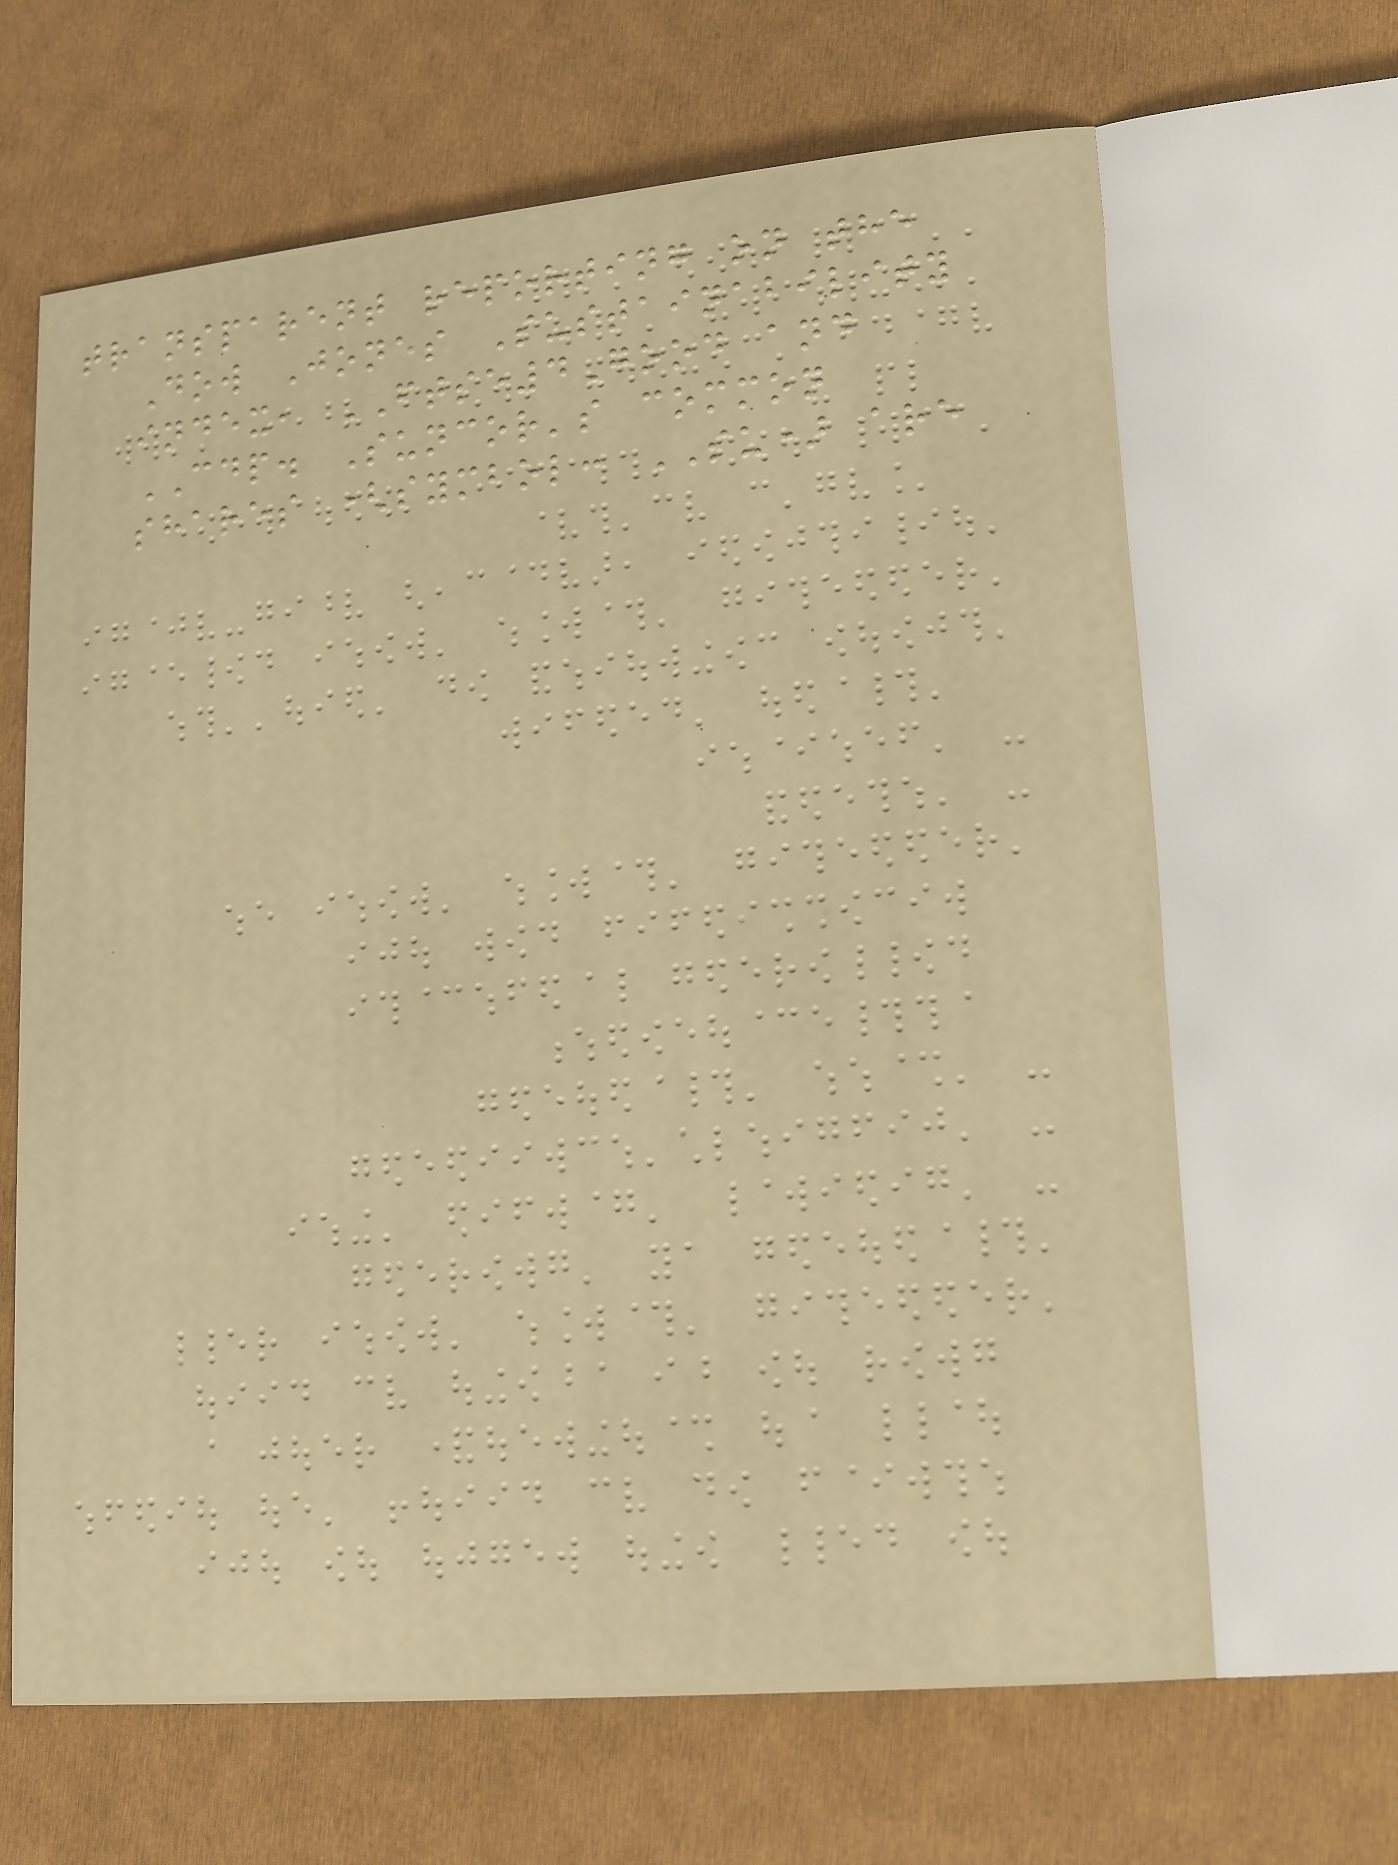transparent reporting on the
Dow Jones Sustainability
index, FTSE4Good and
CDP. Suncor's common
shares (symbol: SU) are
